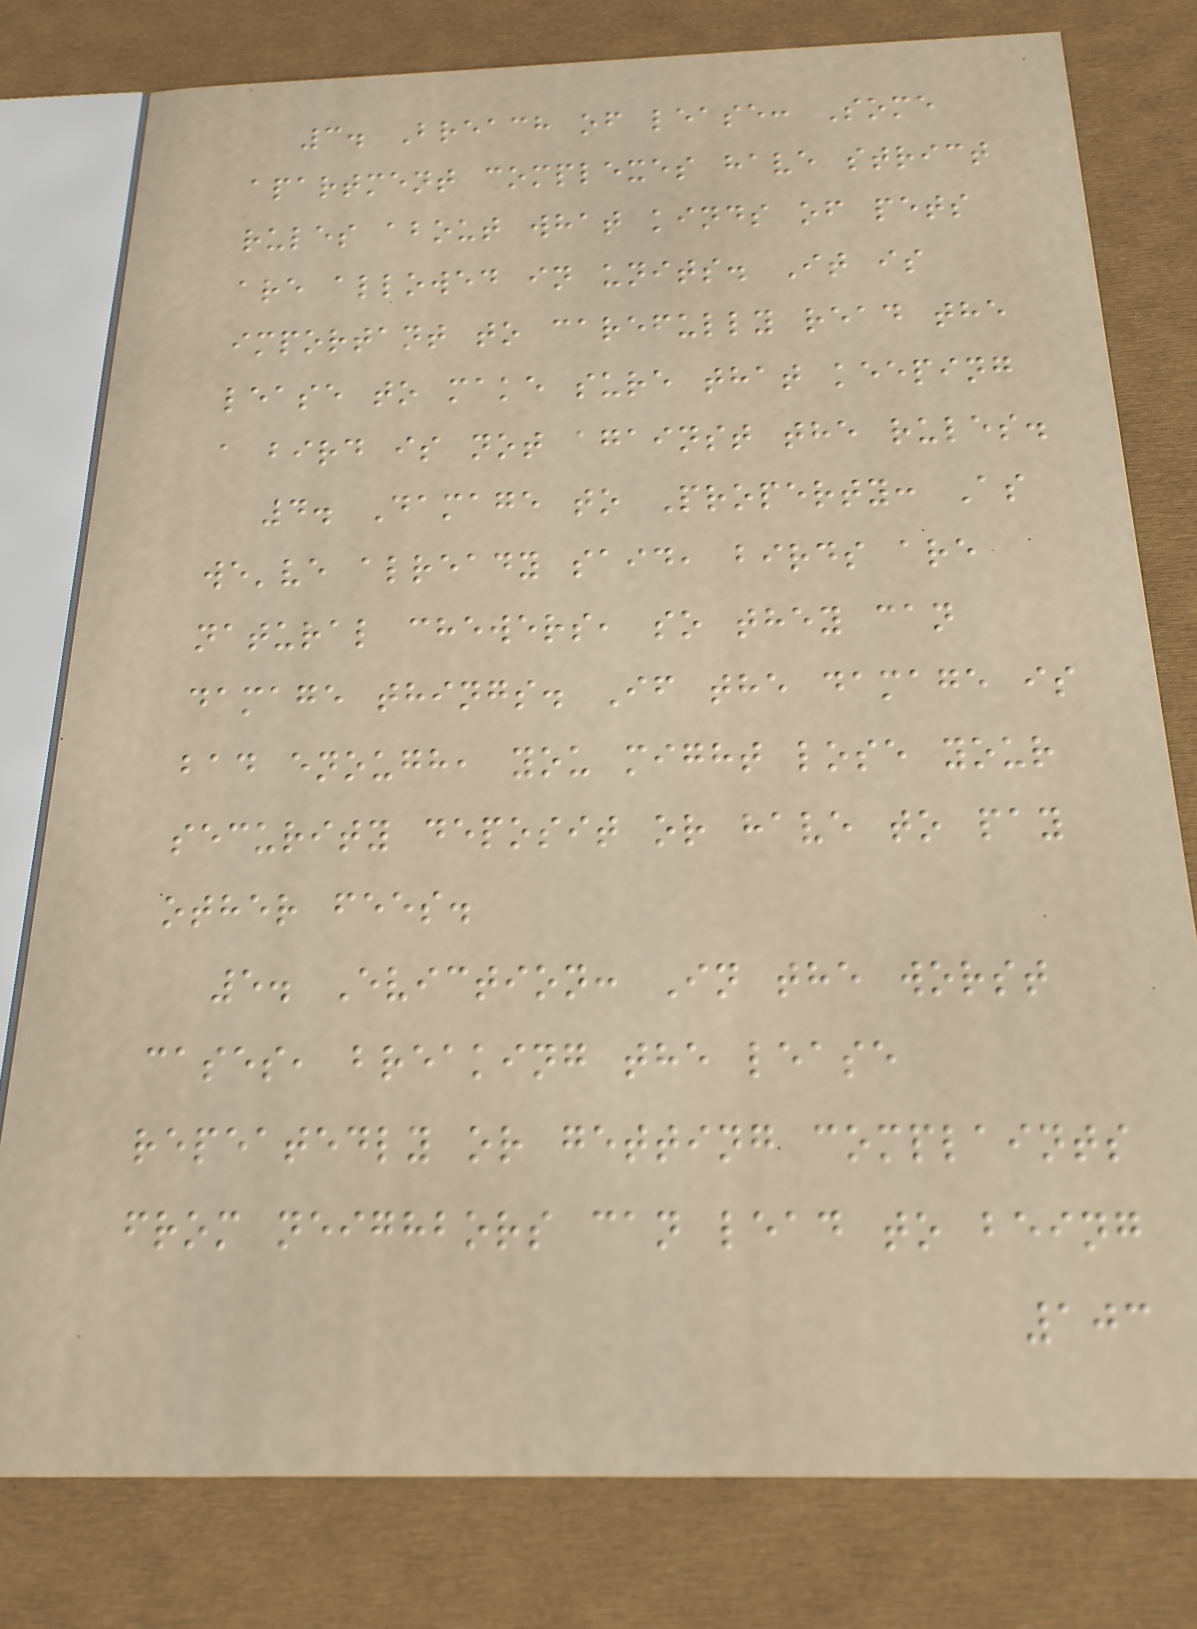3. Breach of lease: Some
apartment complexes have strict
rules about what kinds of pets
are allowed in units. It is
important to carefully read the
lease to make sure that keeping
a bird is not against the rules.
4. Damage to Property: As
we've already said, birds are
natural chewers, so they can
damage things. If the damage is
bad enough, you might lose your
security deposit or have to pay
other fees.
5. Eviction: In the worst
cases, breaking the lease
repeatedly or getting complaints
from neighbors can lead to being
103
